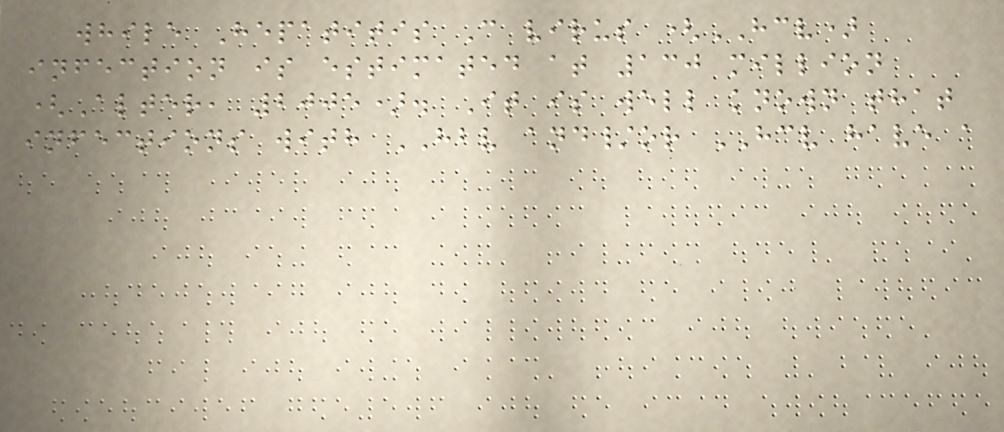while Hepatitis C virus (HCV)
infection is estimated at 130 million
(Alter, 2005). It is well known that
infections with HBV and/or HCV have a
